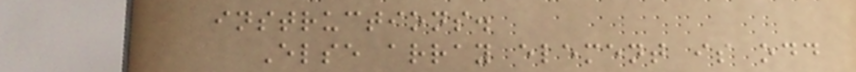instructions.
Else array element is odd
